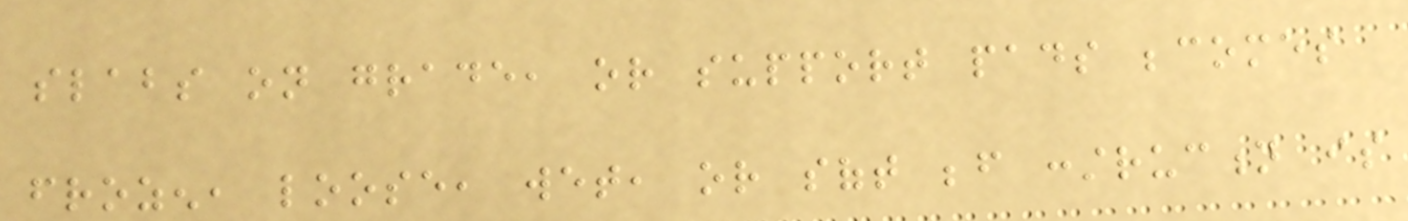slabs on grade, or support pads becomes
frozen, loose, wet, or soft before construction is
